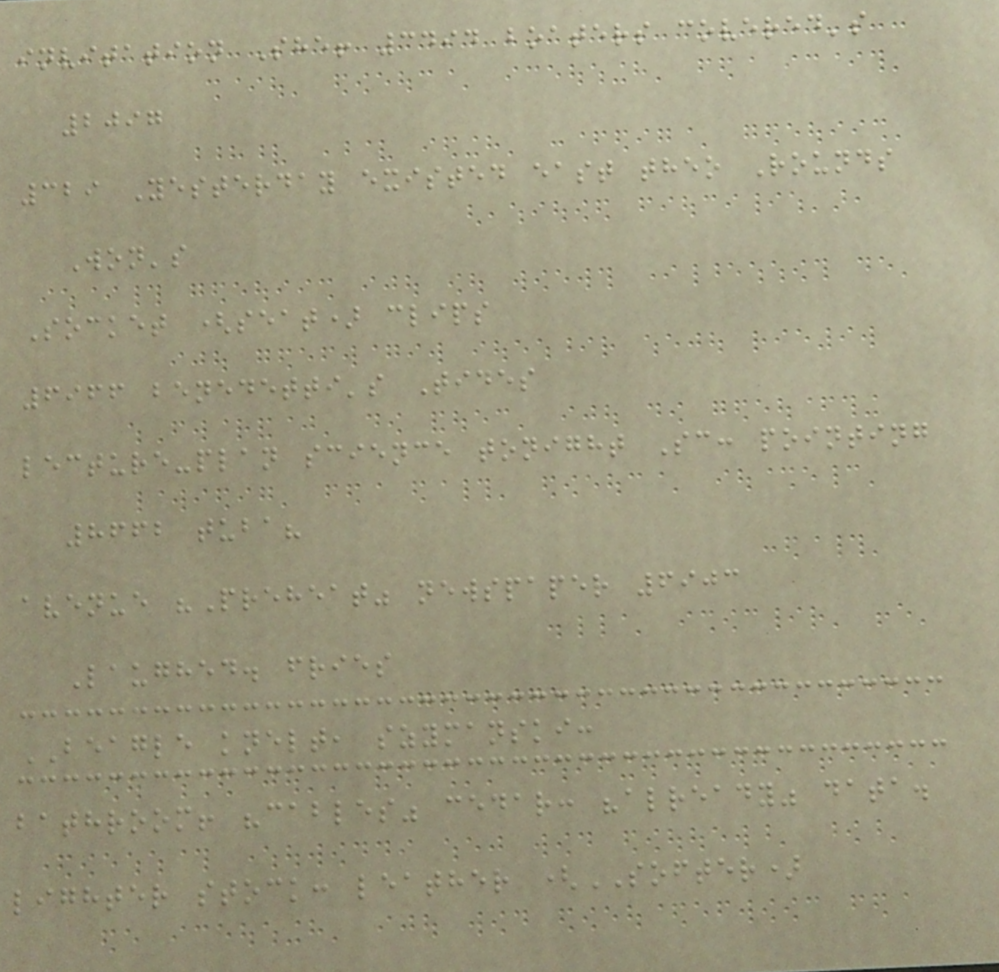invitation She! 3494 boaters covered's
2097
329 Yesterday existed east theo Rounds
Won's
Socket (seat) clips
6966 benedetti's Tides
lecture-plan science tonight Sc: pointing
8662 tuba?
avenue "Preheat" newspaper 6903
Laughed. fries
BEAGLE knelt, szymanski:
bathroom! "cables" cedar: "already" data.
lighter stock: leather (SOFTER)
